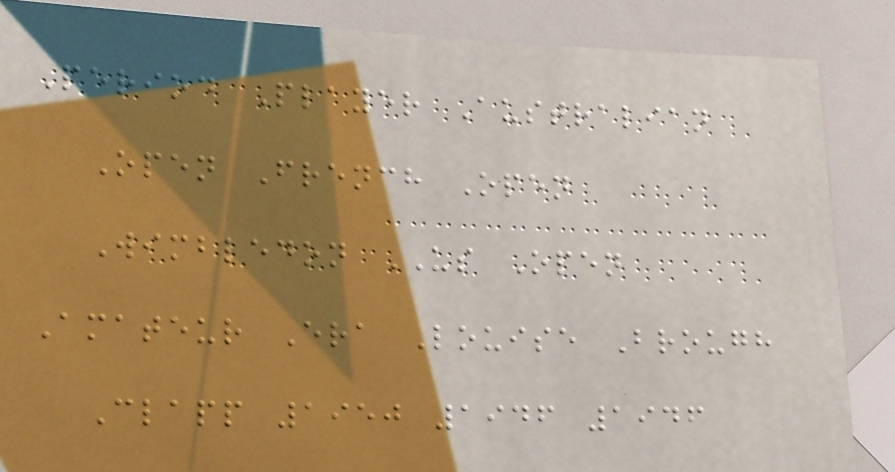Period Player Australian
Open French Open
Wimbledon US Open
Amateur Era Louise Brough
Clapp 1950 1946 1946
